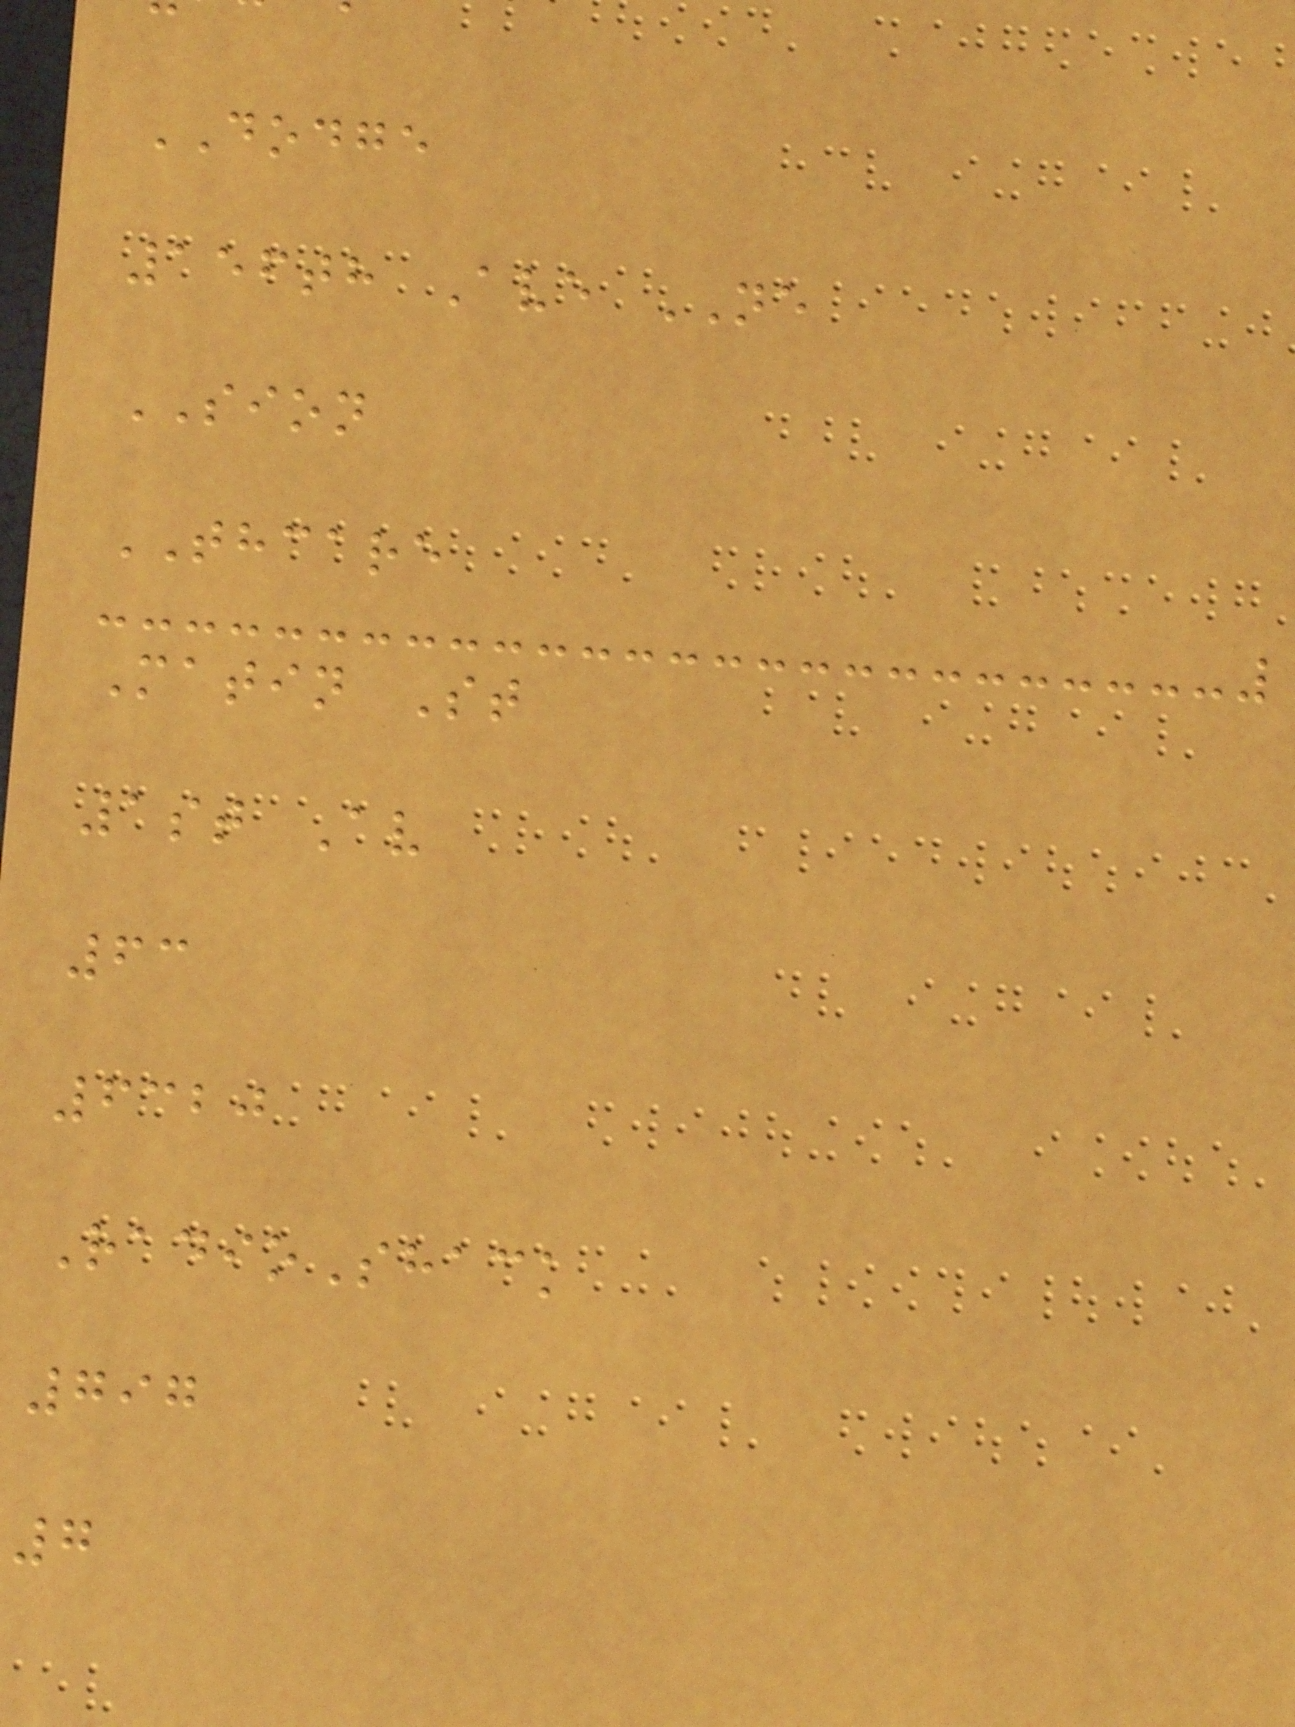DODGE
156th Ave NE
SION
THCARE
Matin St
1st Av
63
6320
RadioShack
797
7
